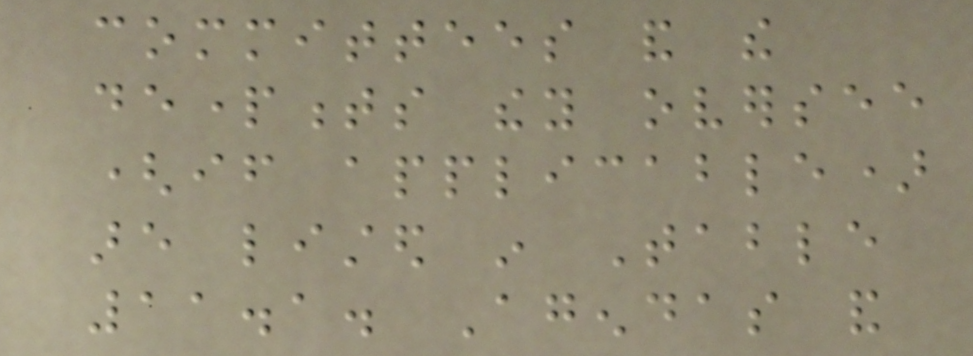committees and the
departments they oversee
(if applicable)
are listed in Table
11.1. Agendas and
